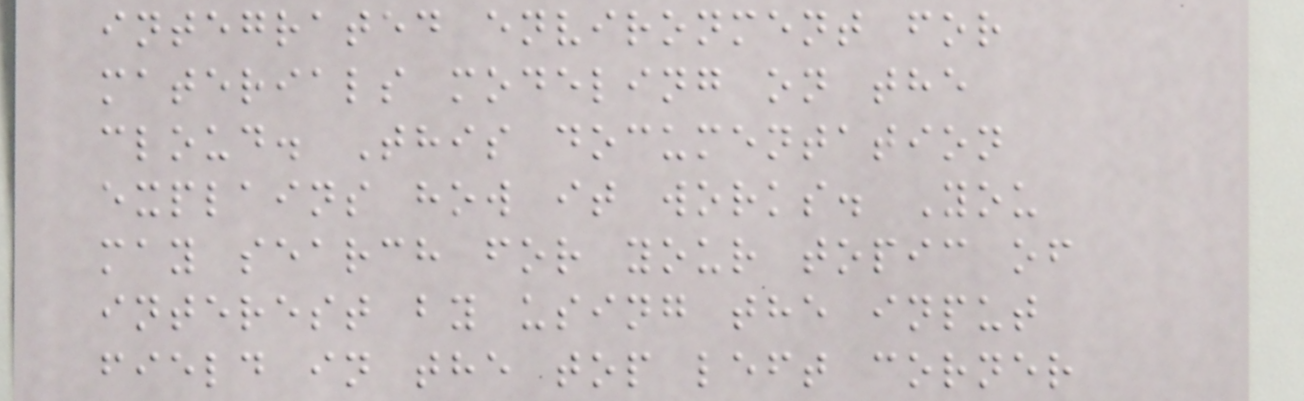integrated environment for
materials modeling on the
cloud. This documentation
explains how it works. You
may search for your topic of
interest by using the input
field in the top left corner
